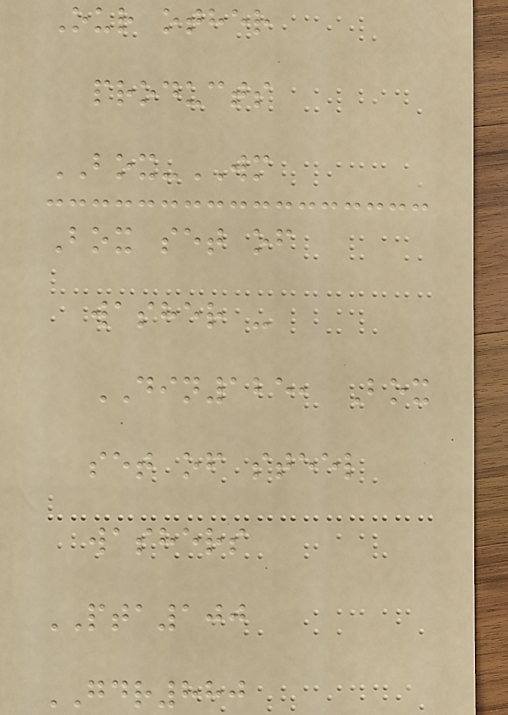Our other
products
BOX-WM
Box set of
washer -
DIN125, Box
set of steel
washers
PTA100
GDR880
